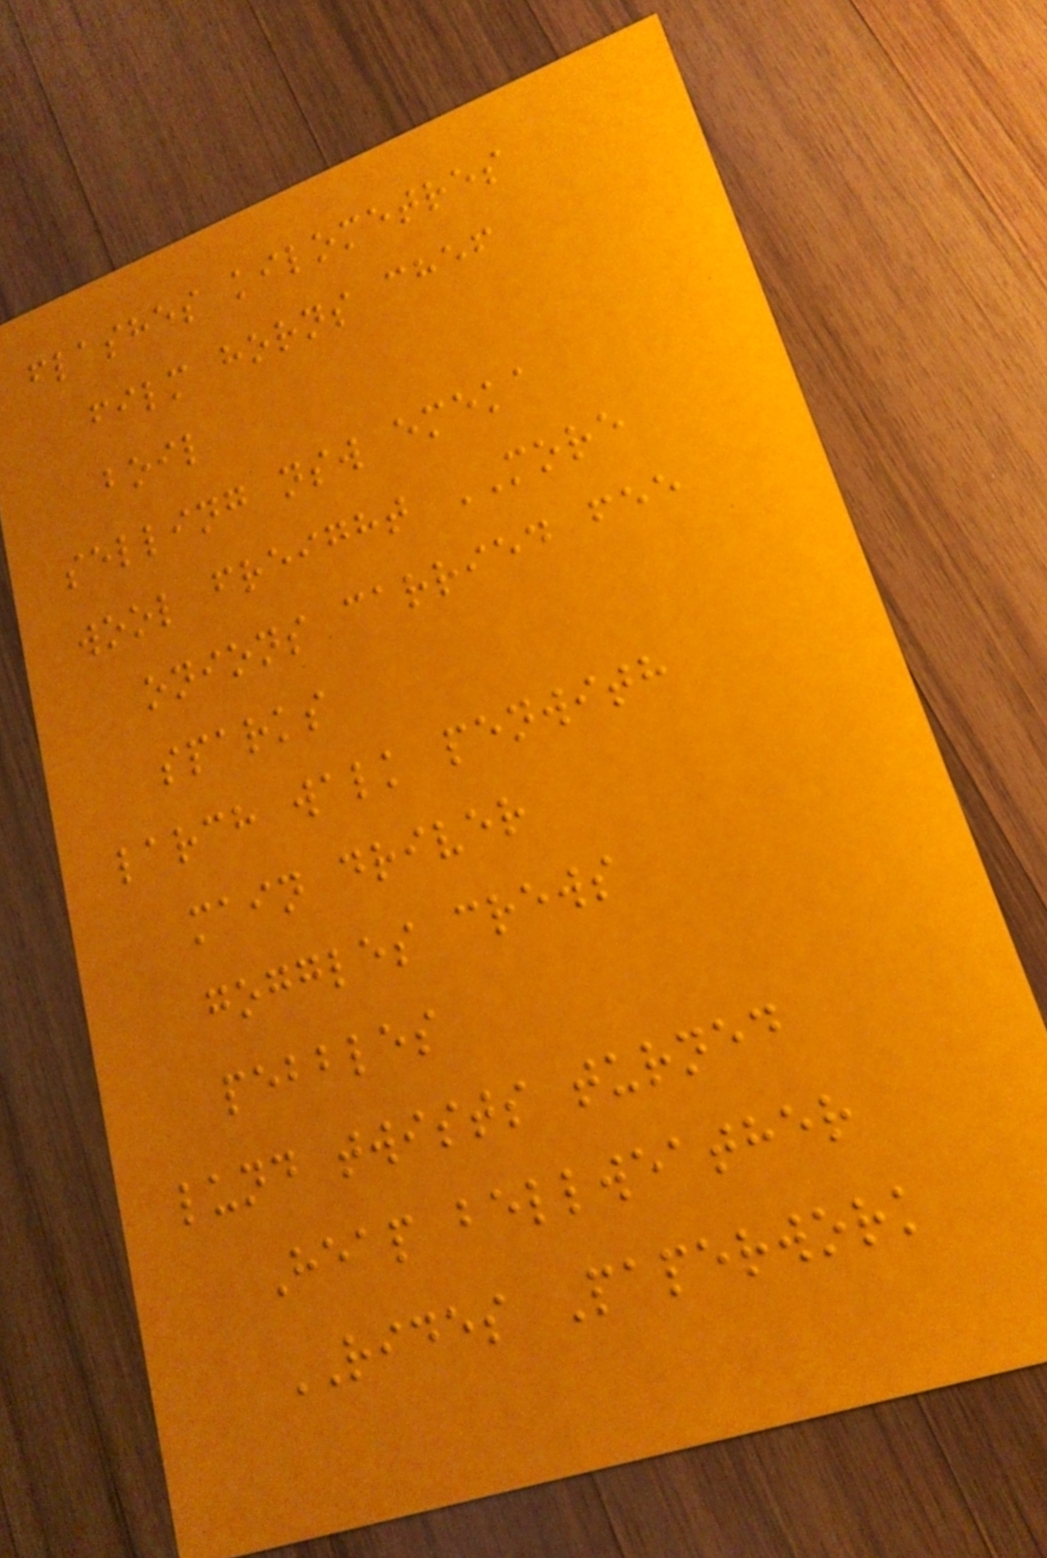flashes kilometres
film horns chef
boil
selling nsw emeka
wool freight MORE
onions carried fee
sparks
larch walk penwith
main driver
goggles crews
pebbles
lund twists turned
Heap bellweather
RIDES Paperwork
